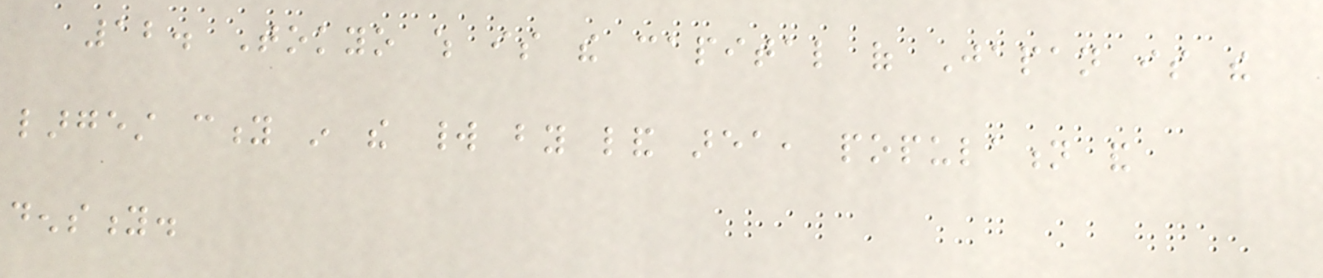12. Tokyo which is the capital of Japan is the
largest city in the world by land area, population and
density.
